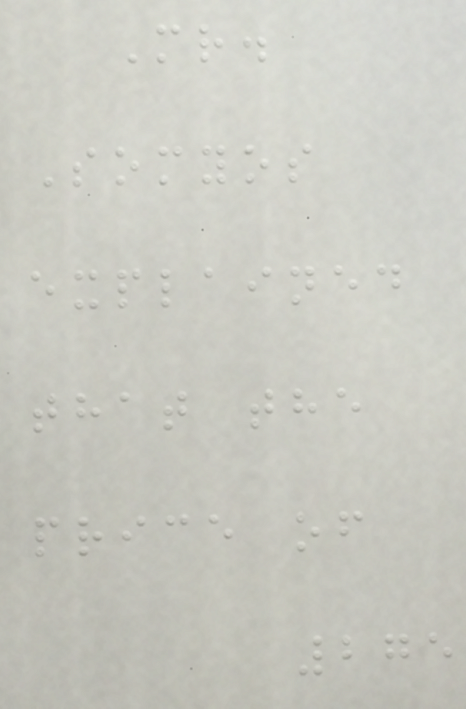Mr.
Somyos
explained
that the
price of
275
